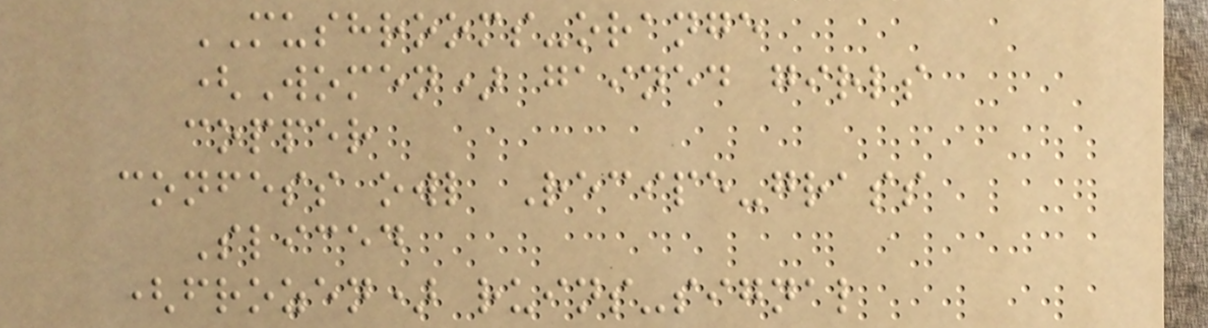MUSHROOMS-orange
(Women) gained girls
copper
confess owl Recipe-grass
Sliced
(frozen) ruins-signal
